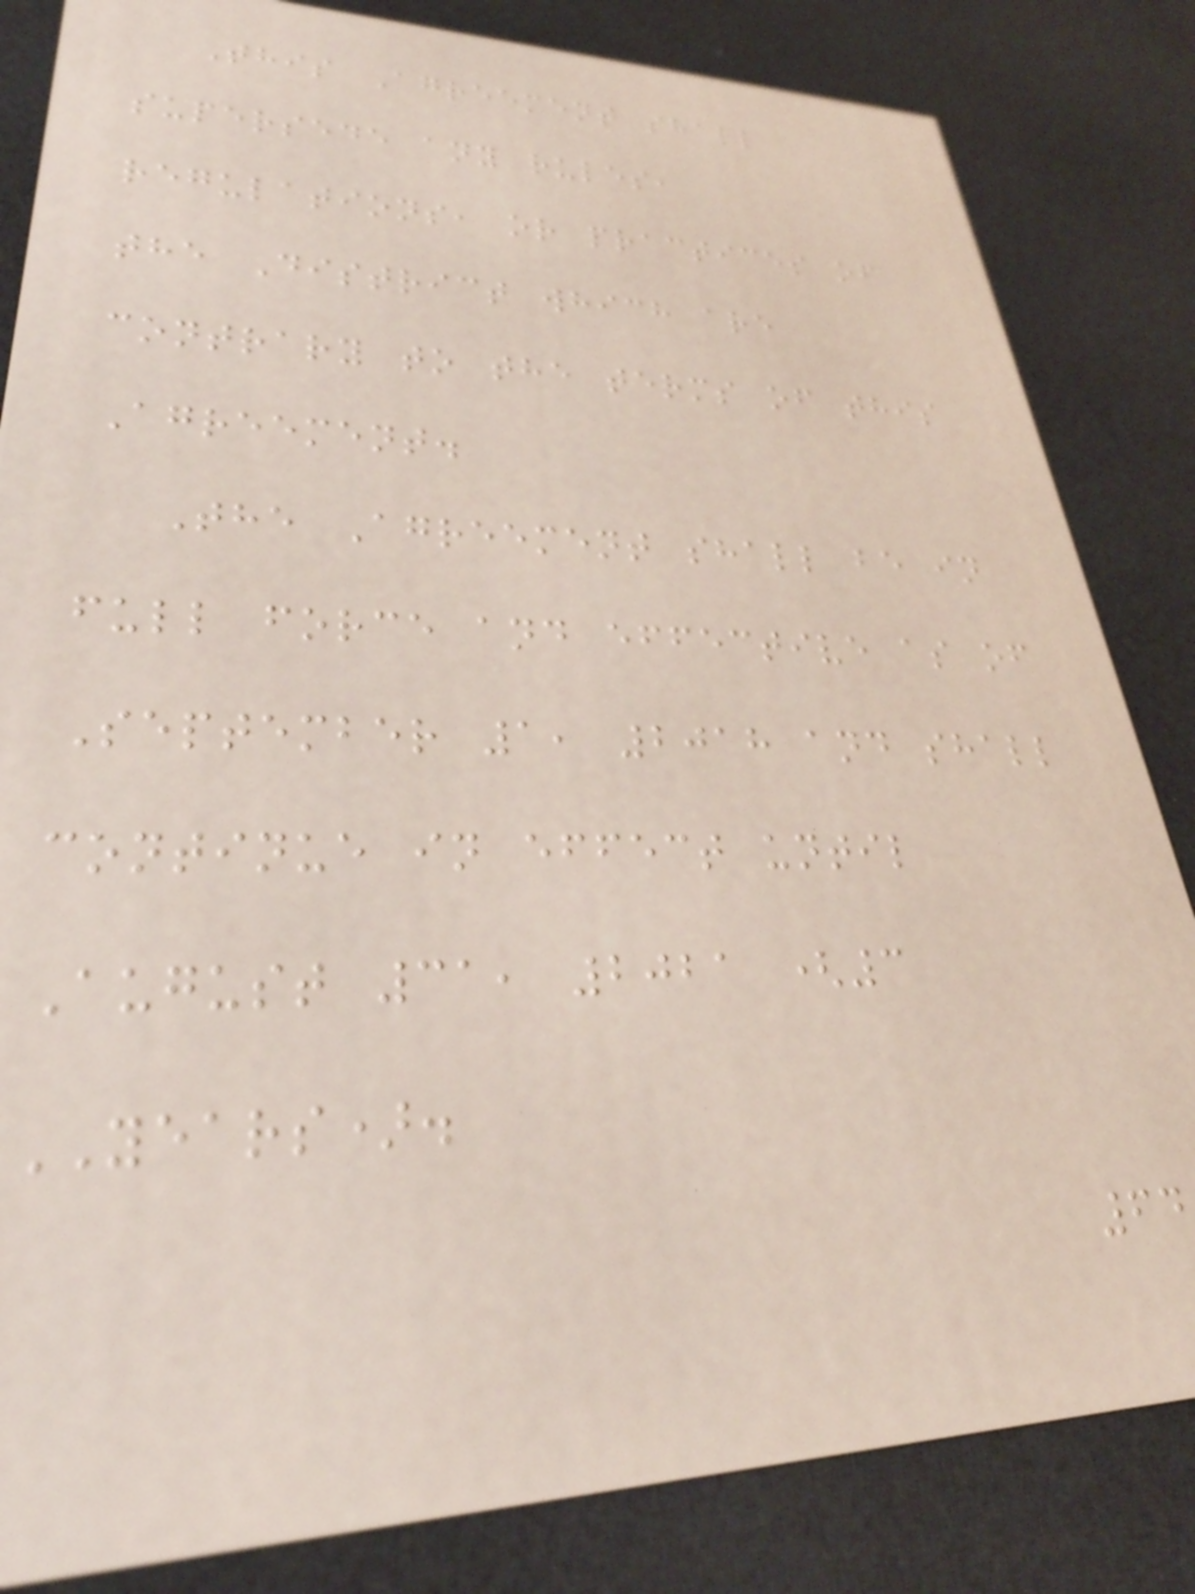This Agreement shall
supersede any rules,
regulations, or practices of
the District which are
contrary to the terms of this
Agreement.
The Agreement shall be in
full force and effective as of
September 1, 2018 and shall
continue in effect until
August 31, 2021 (3
YEARS).
64
